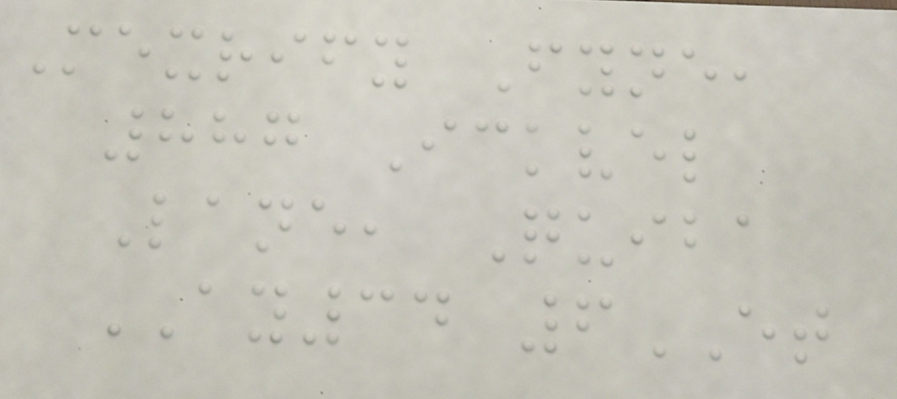Mexrify Fyne,
887 Ickvel
Lane, Quiba
AY34 6ET
